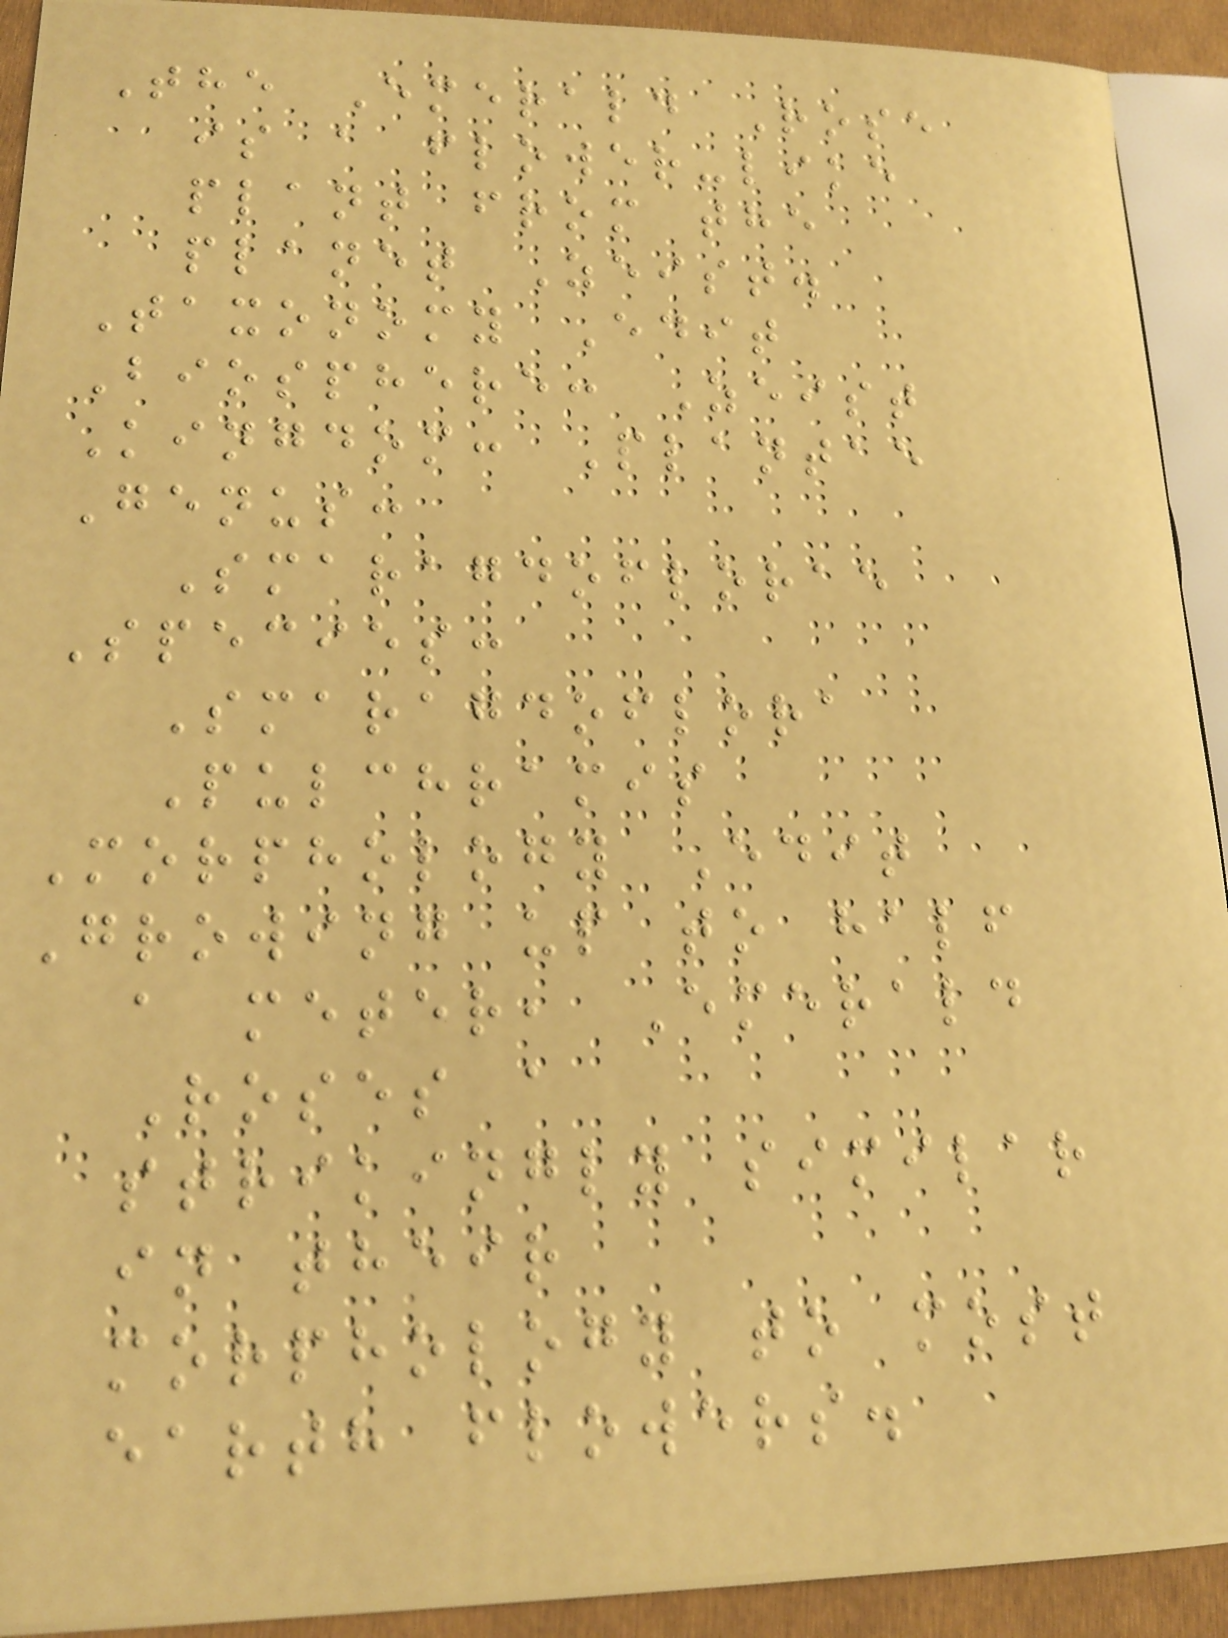The Emerald Rose
is a flower-like
plant from the
planet Zeist.
Taxonomy Edit
Biosphere: Zeist
Kingdom: Plantae
Genus:
Smaragdoflorae
Species:
Smaragdoflora
Pulchramis
Morphology Edit
Growing up to half
a meter, Emerald
Roses a
strikingly similar
in their
morphology to most
earth flowers.
